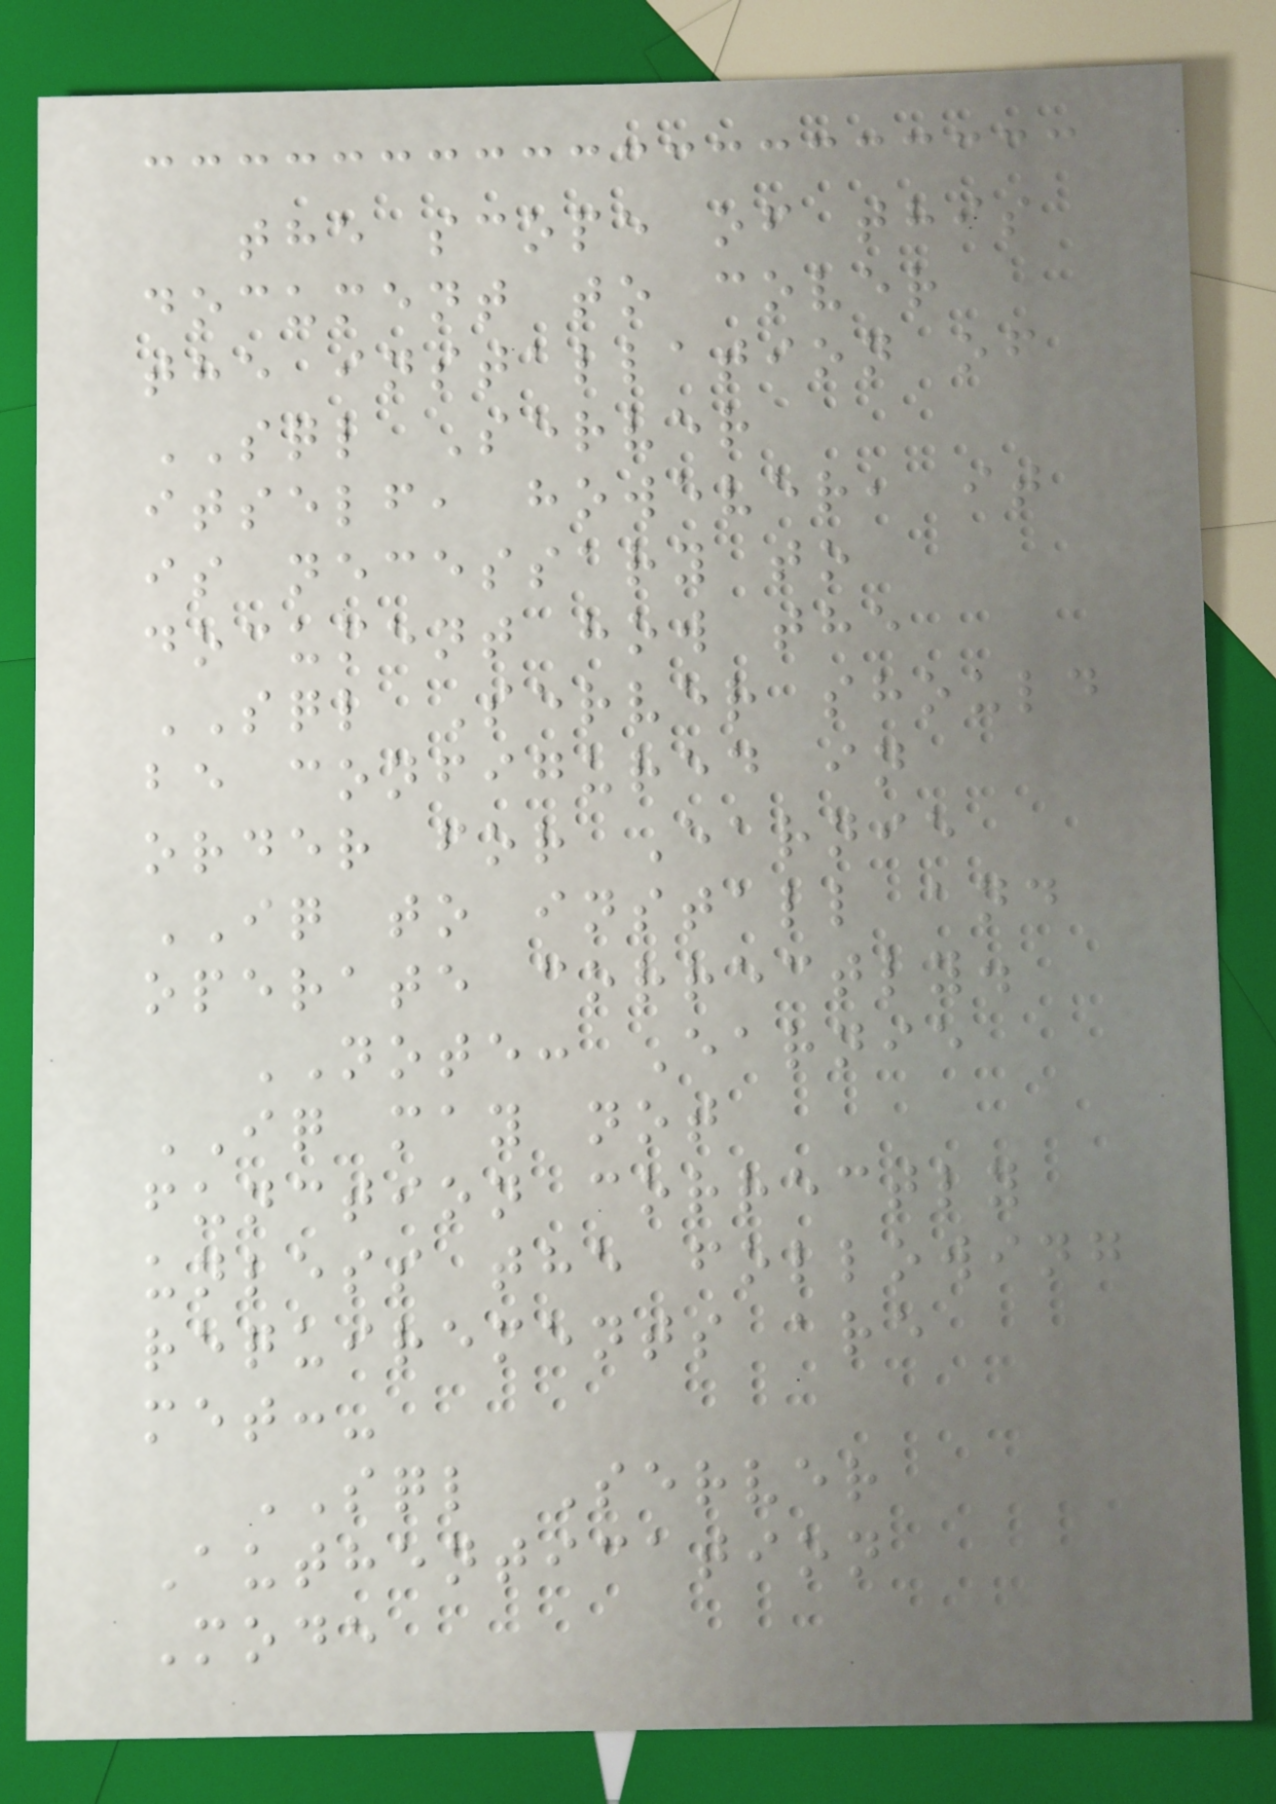the scope of this
document to cover
the installation of
SQL Server
itself, however, it
is necessary to
document how the
SQL Server should
be configured in
order for Earnie
IQ to install and
operate correctly.
NOTE: Earnie
IQ may not
function correctly
unless the following
requirements are
met:-
SQL Server
Authentication
Mode
